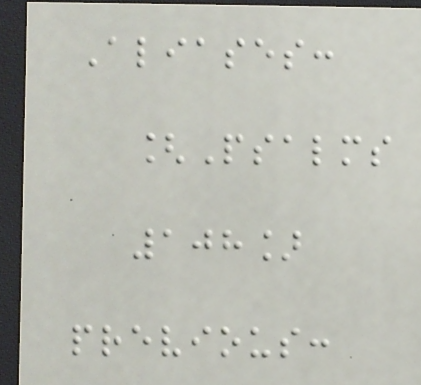Aliases:
[Psalms
108]
previous:
